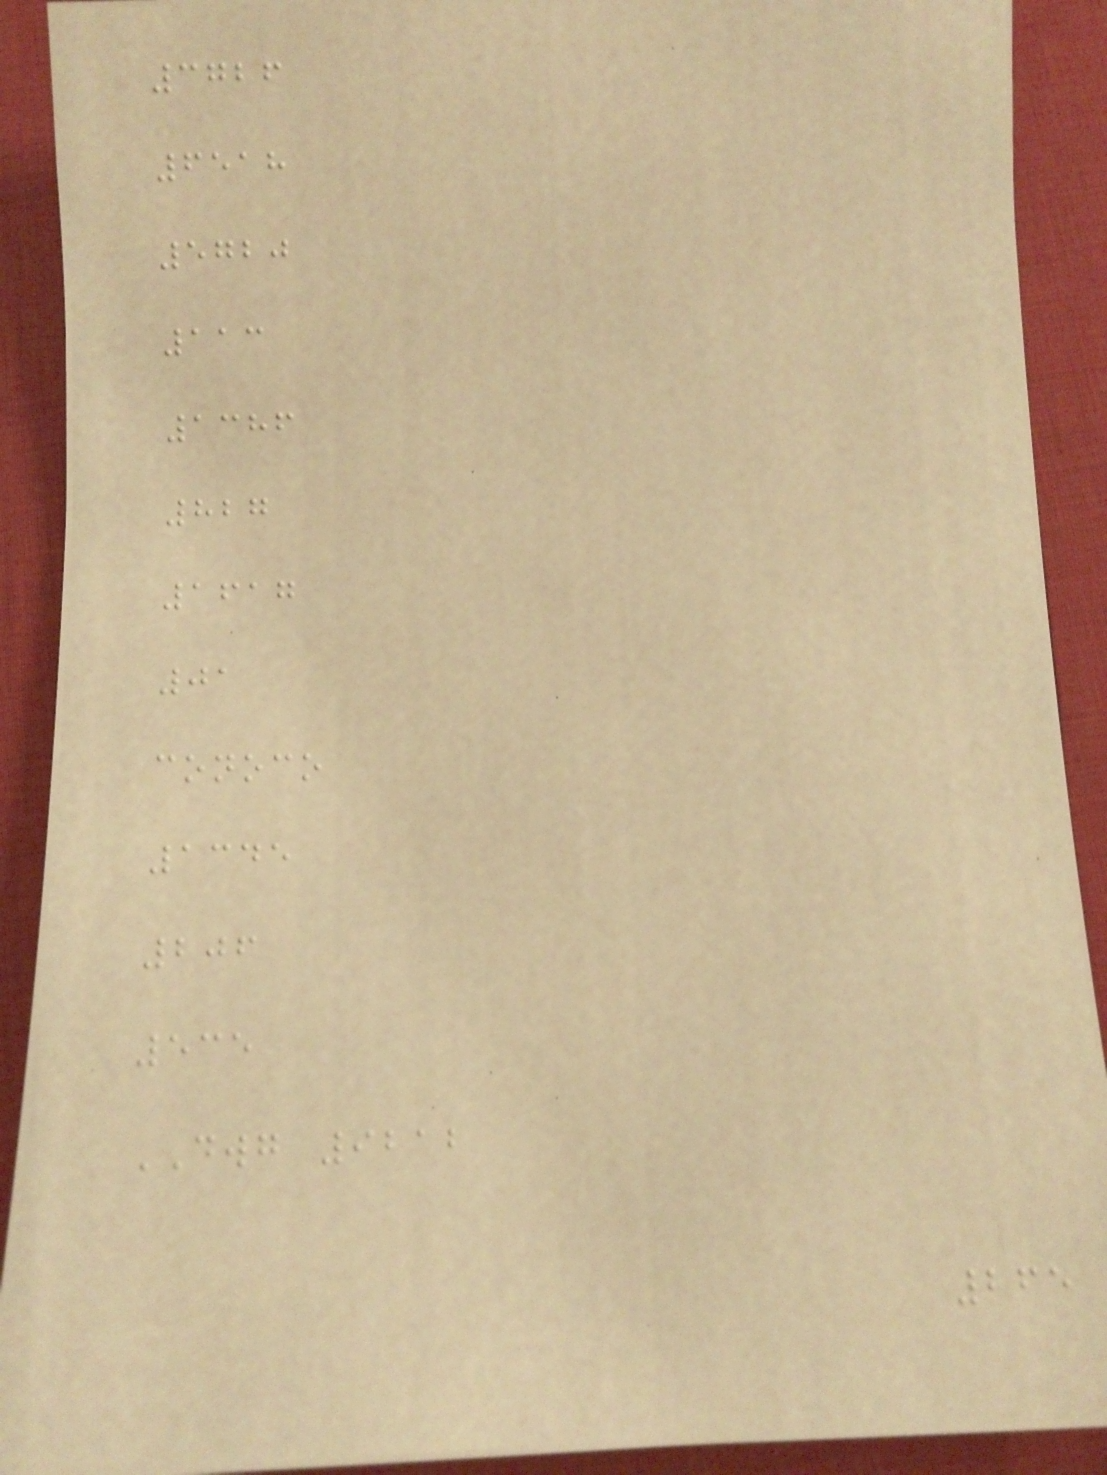3726
6518
5720
113
1386
827
1617
01
conoco
1345
206
535
DWG 9212
265
